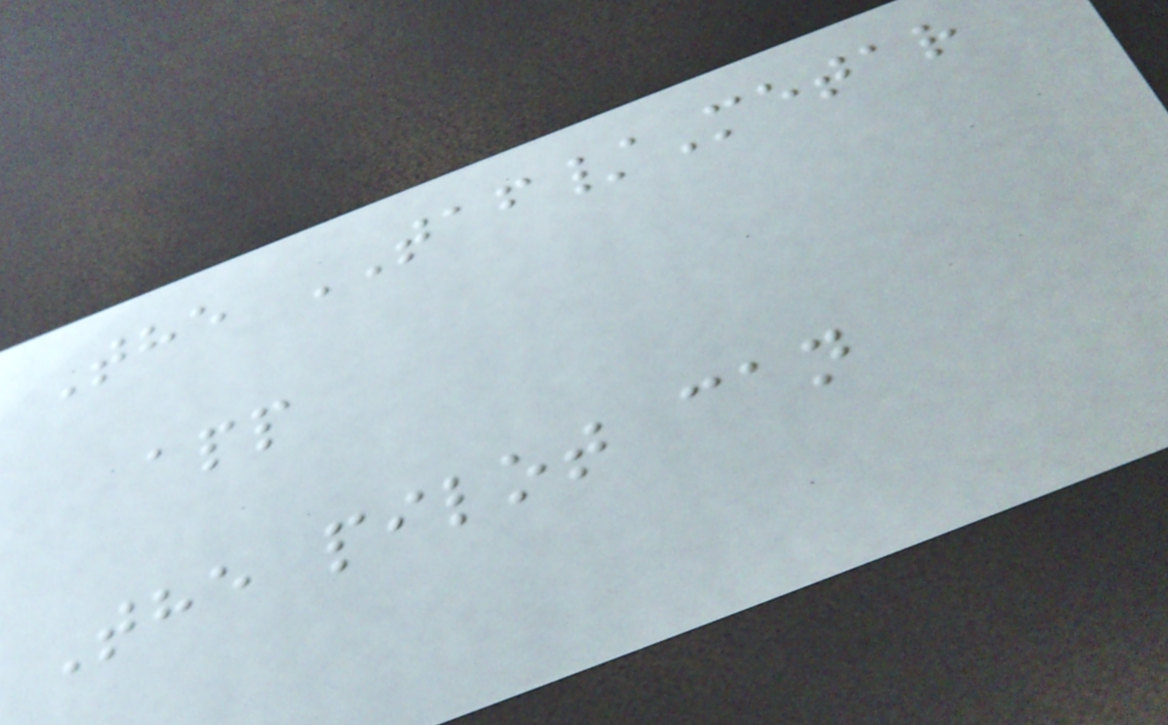The TAF/Metar
app
The pilot can
